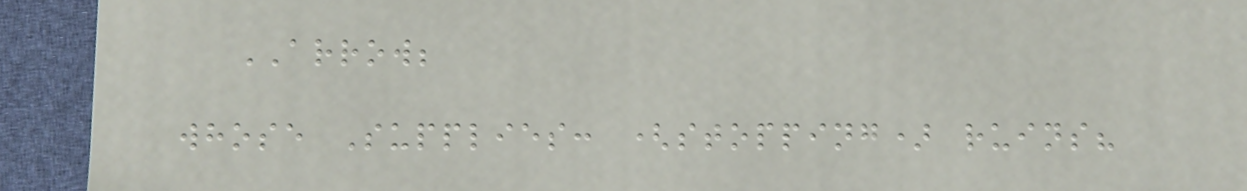ARROW;
whose Supplies: (stopping) ruins?
